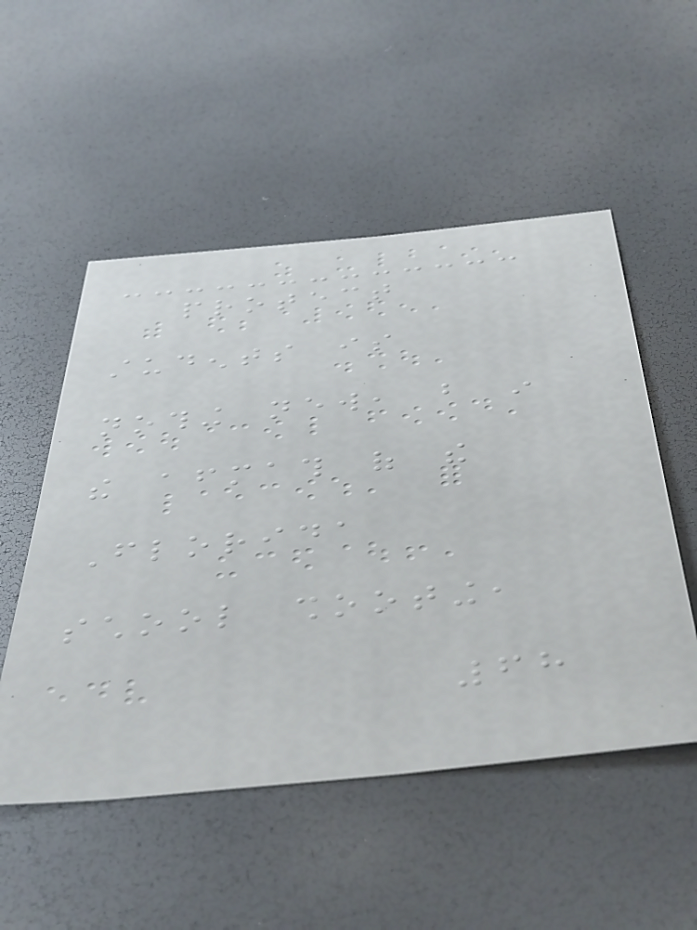protect
students is
nothing new, but in
the aftermath of the
Florida
school shooting,
68
